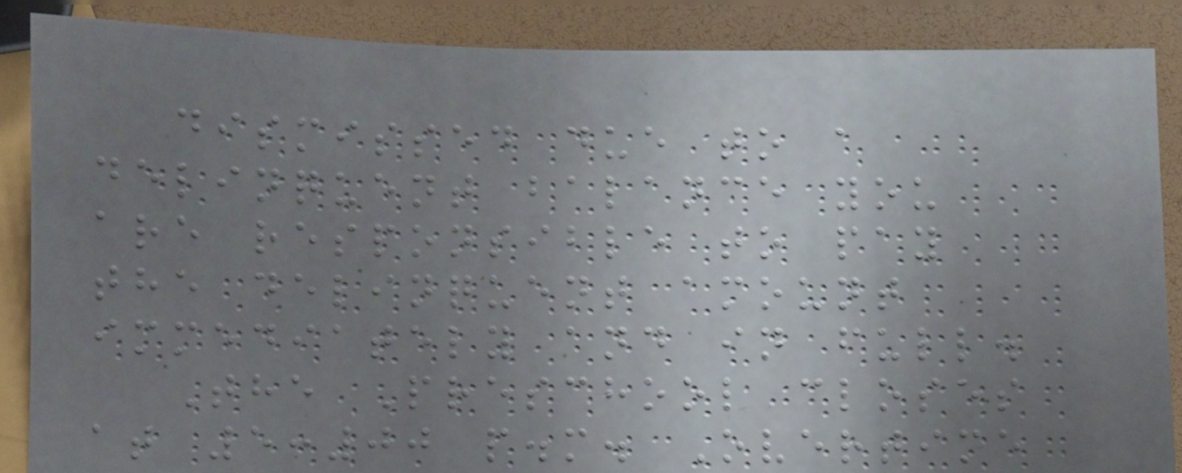dismissed due to a
delinquent balance you
are responsible to pay
the delinquent amount
immediately and in full.
The Preschool closes
at 5:00 p.m. Overtime
